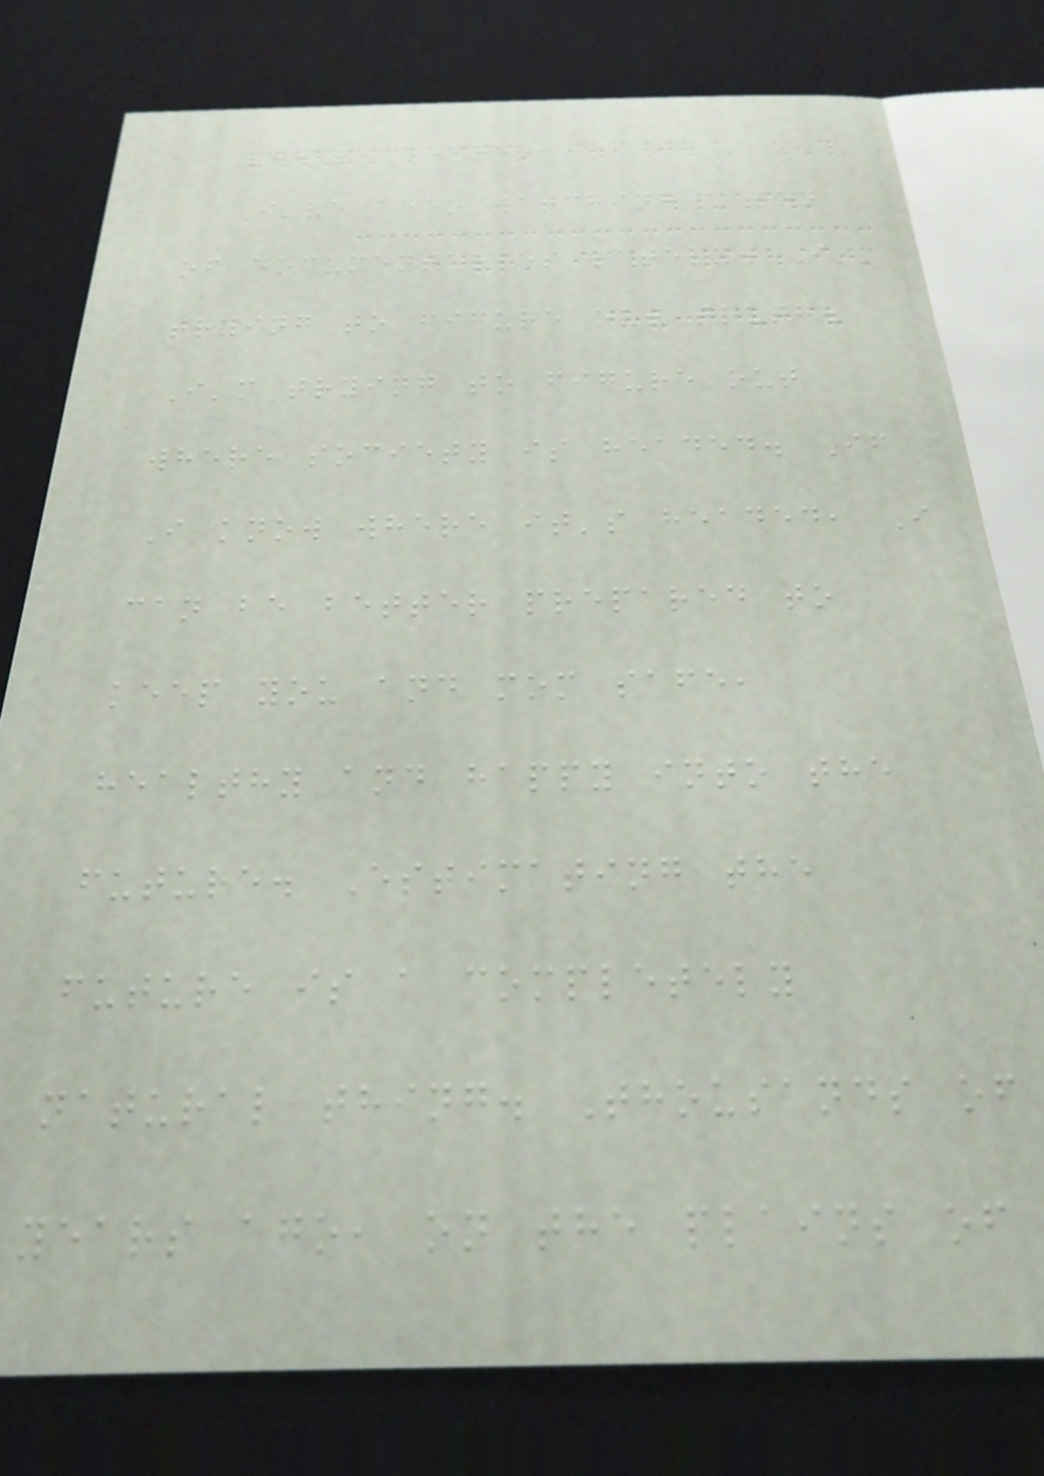Dear Decker,
I've been watching a ton
of documentaries lately. I'm
trying to figure out truth.
I'm trying to figure out
where society is headed. If
I know where it's headed, I
can be better prepared to
keep you and mom safe,
healthy and happy into the
future. Estimating the
future is a completely
natural thing. Thousands of
years ago, on the plains of
